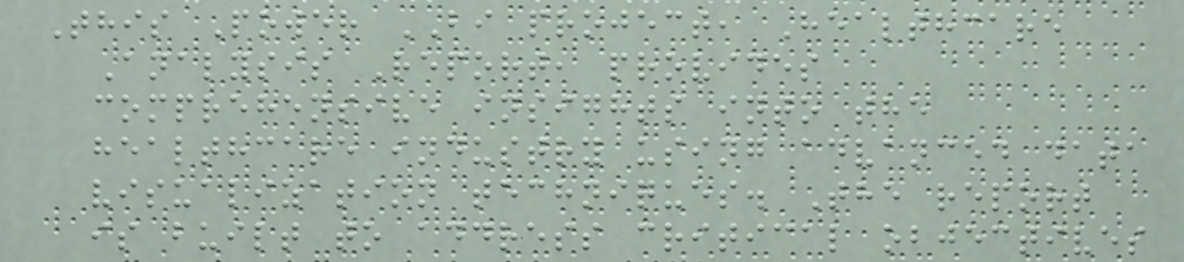This Power BI project, Healthcare
Analysis Report, provides
comprehensive insights into the
healthcare industry using advanced data
visualization techniques. The report
is built to address critical objectives
